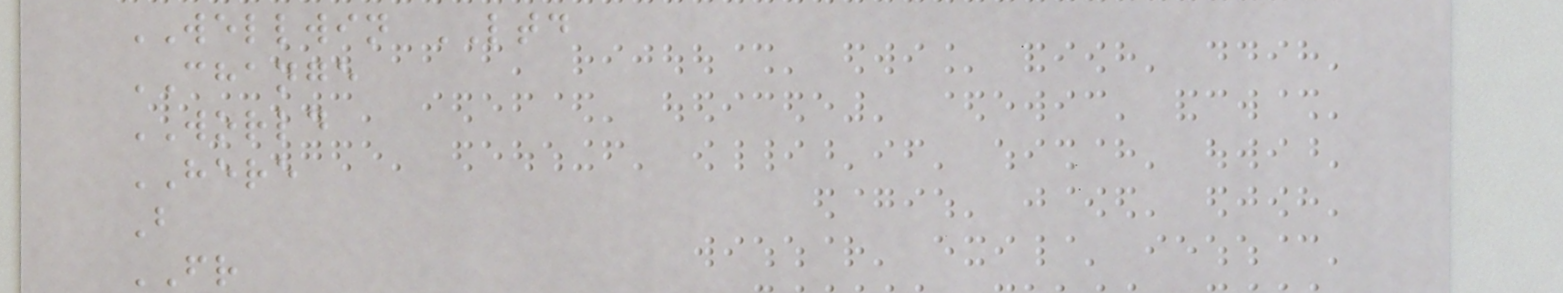WELLWIN LTD
CHANGE
WORLD
HERE
B
FR
